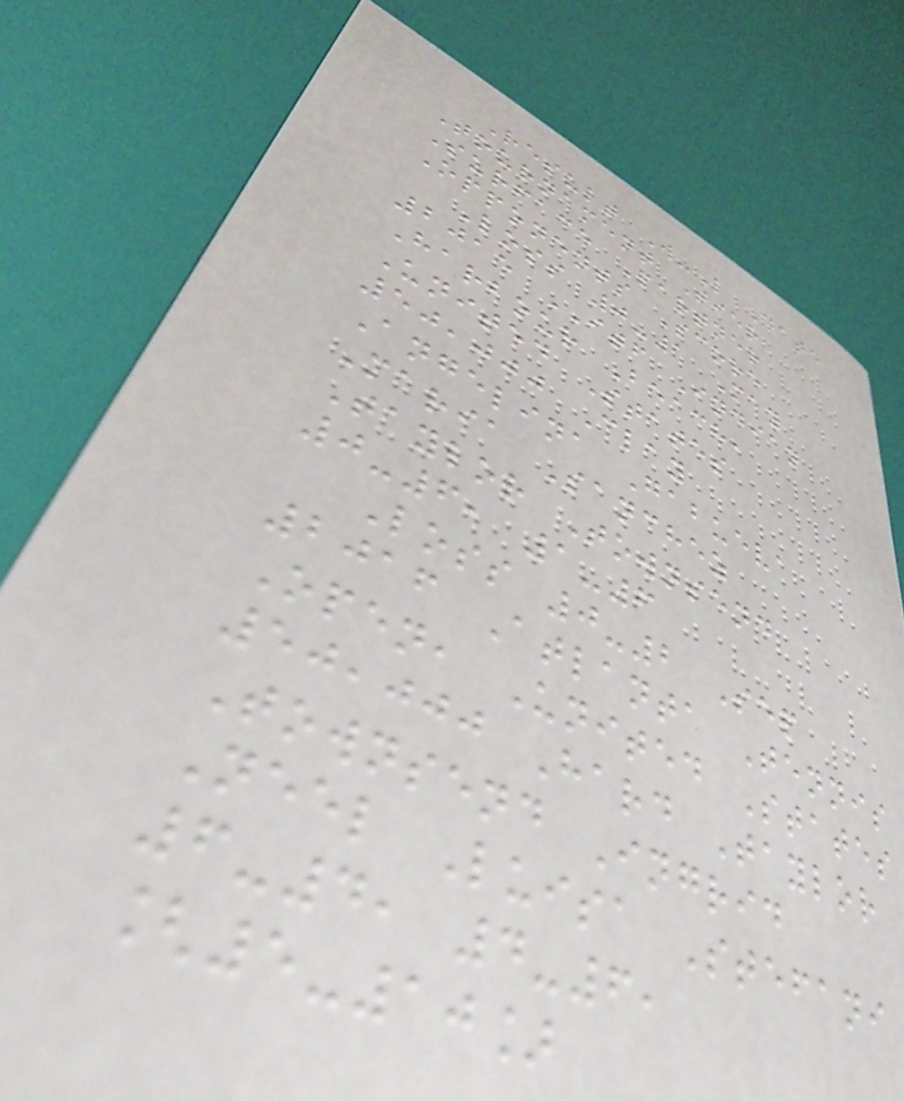Result W-L Date
Tournament Tier
Surface Partner
Opponents Score
Loss 0-1 May
2015 ITF Indian
Harbour Beach,
United States
50,000 Clay
Angelina Gabueva
Maria Sanchez
Taylor Townsend
0-6, 1-6
Loss 0-2 Sep
2016 Atlanta Tennis
Open, United States
50,000 Hard Taylor
Townsend Ingrid
Neel Luisa Stefani
6-4, 4-6,
[5-10]
